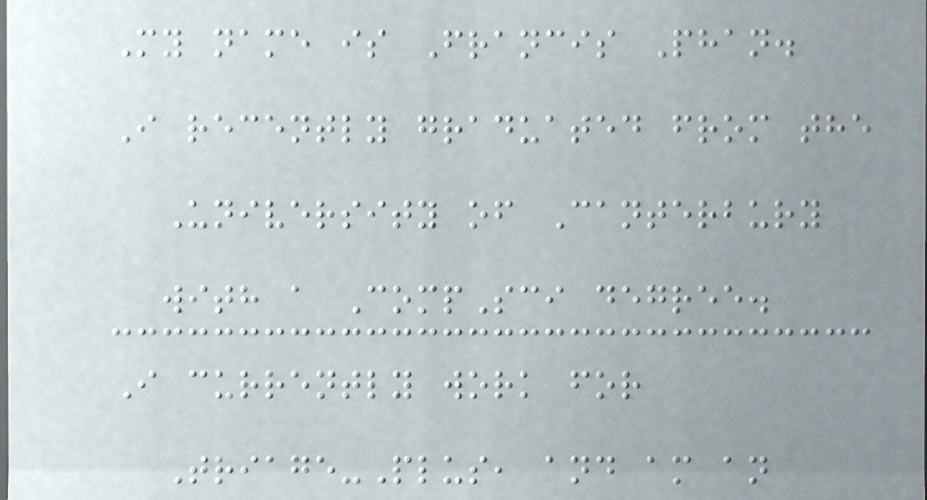My name is Francis Phan.
I recently graduated from the
University of Canterbury
with a CompSci degree.
I currently work for
Triage-Plus, and am an
